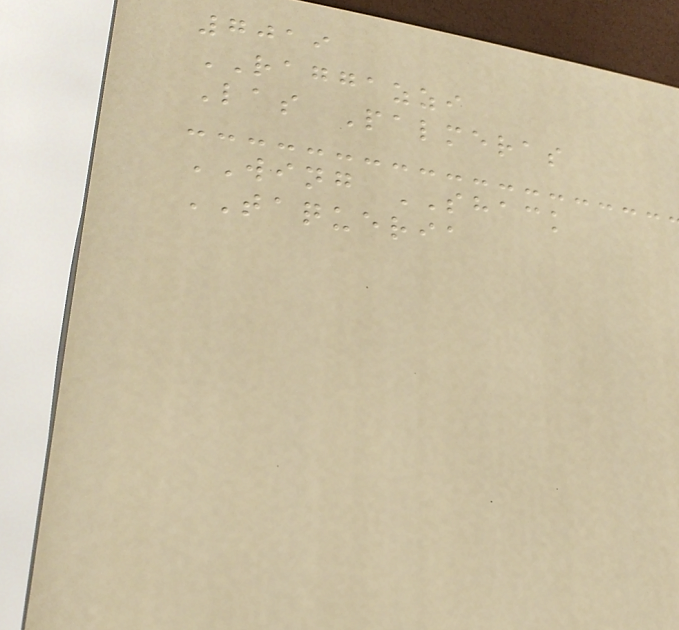7019
RAGGAZZI
Las Palmeras
WING SHACK
TAQUERIA
